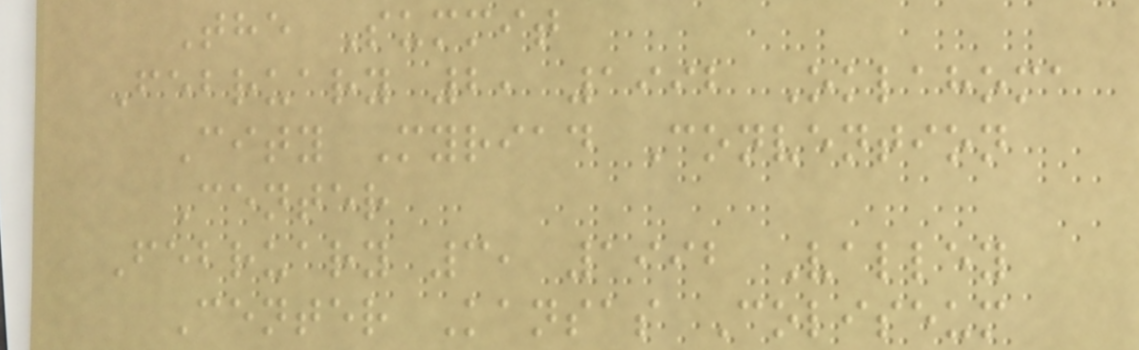The Summit
February 2, 1992 Oklahoma
City Myriad Convention
Center
February 3, 1992 Valley
Center Kansas Coliseum
